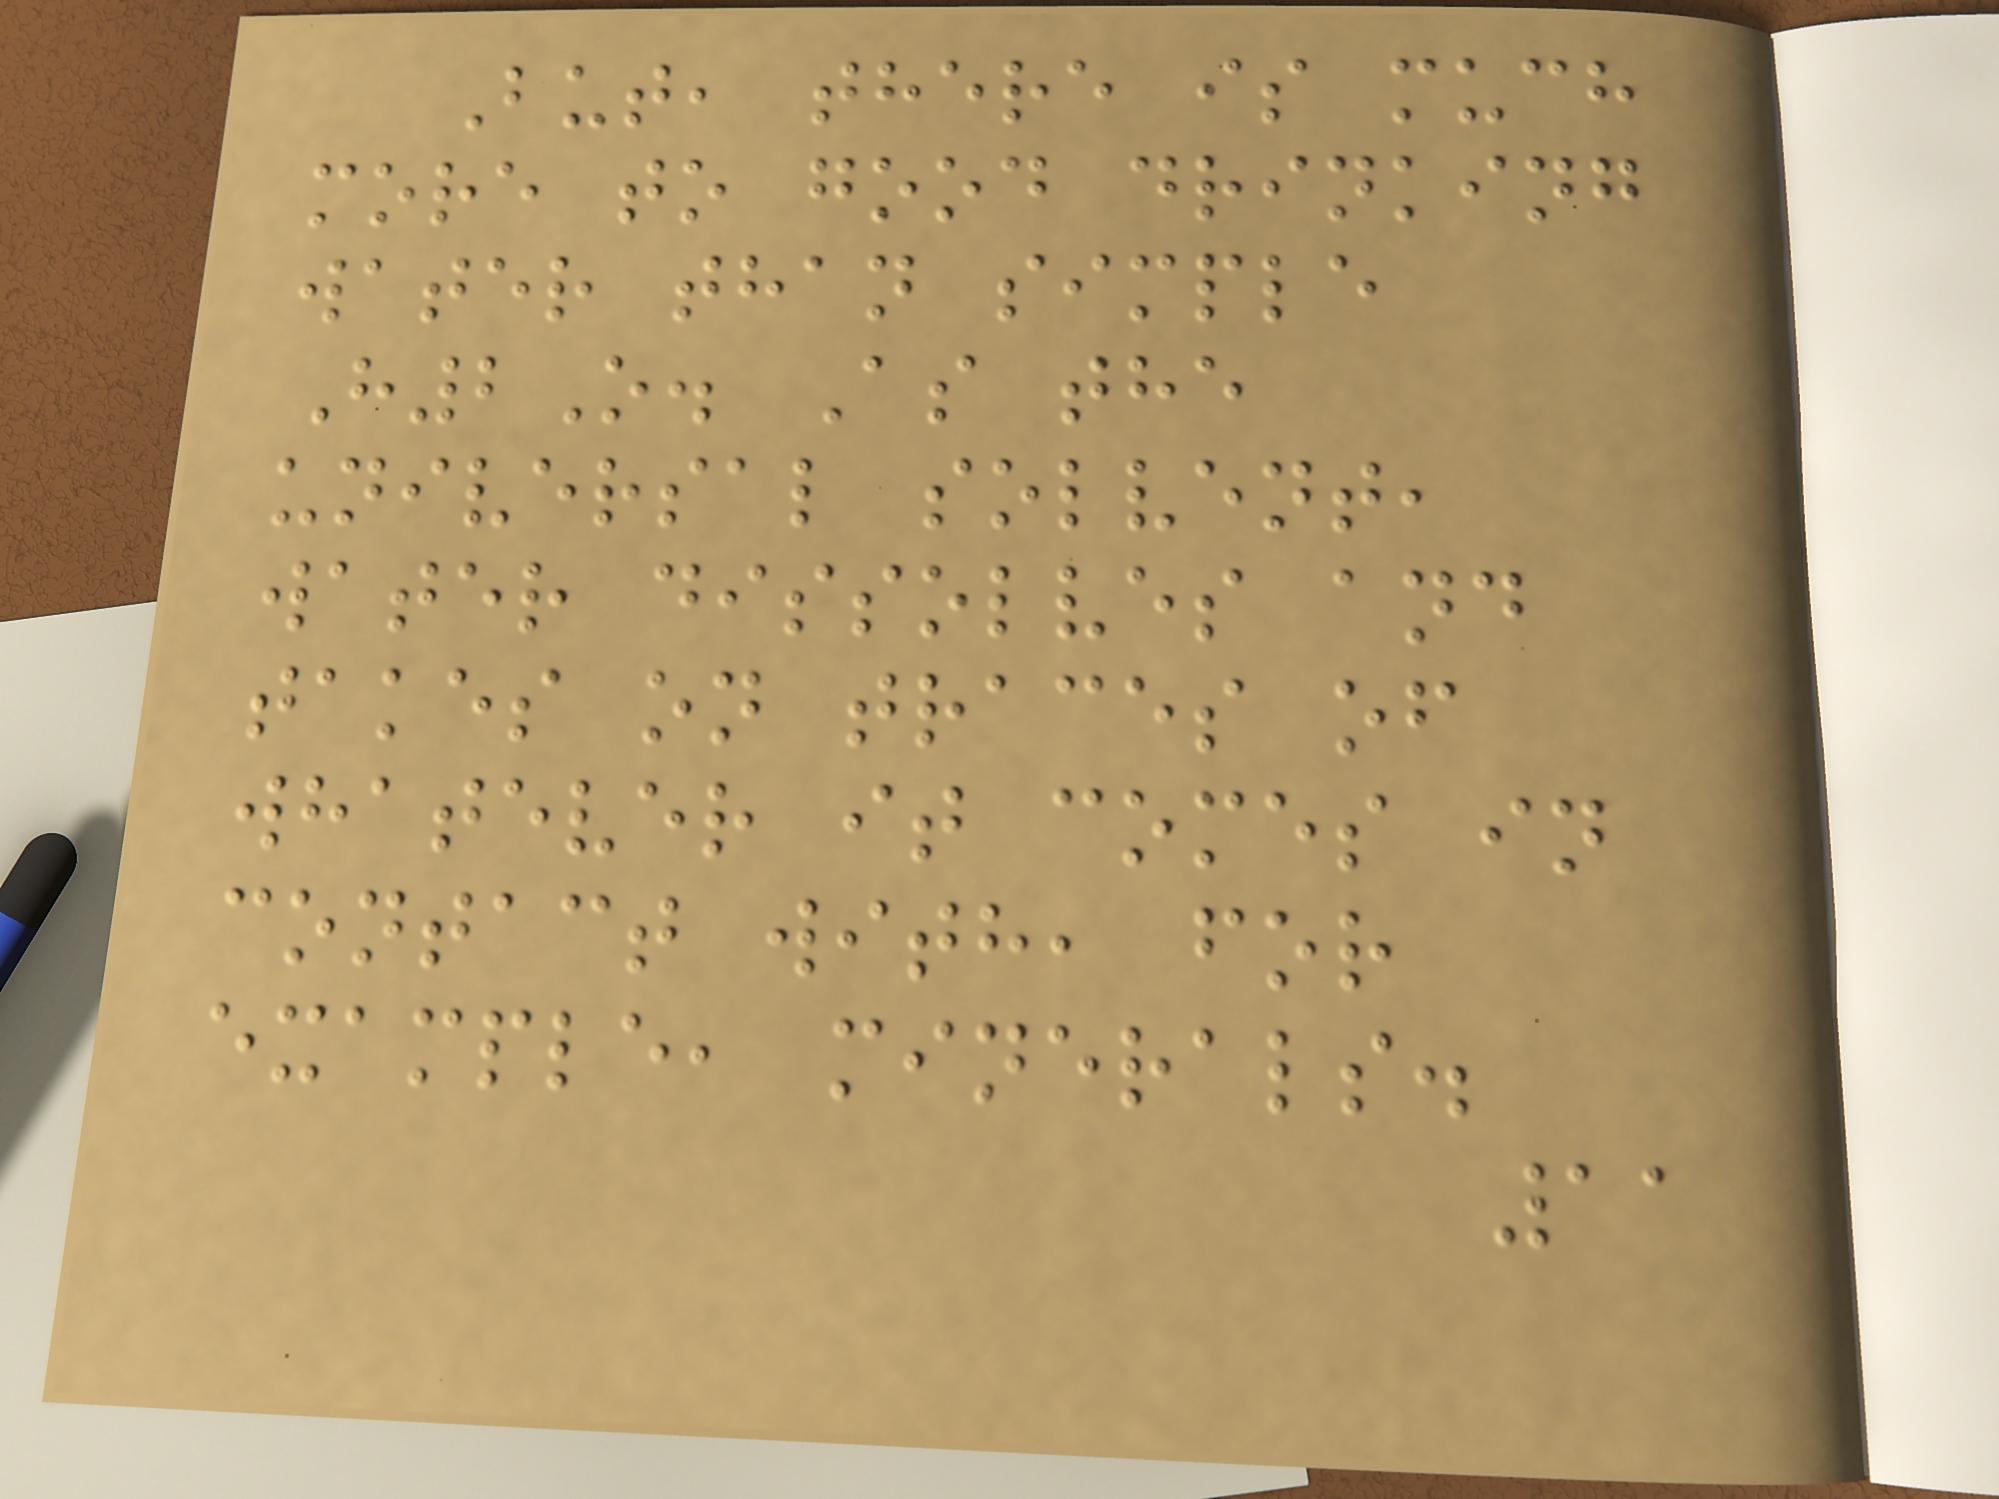But, there is much
more to good drinking
water than simple
H2O. As the
universal solvent,
water dissolves and
takes on traces of
whatever it comes in
contact with, for
example, minerals.
11
